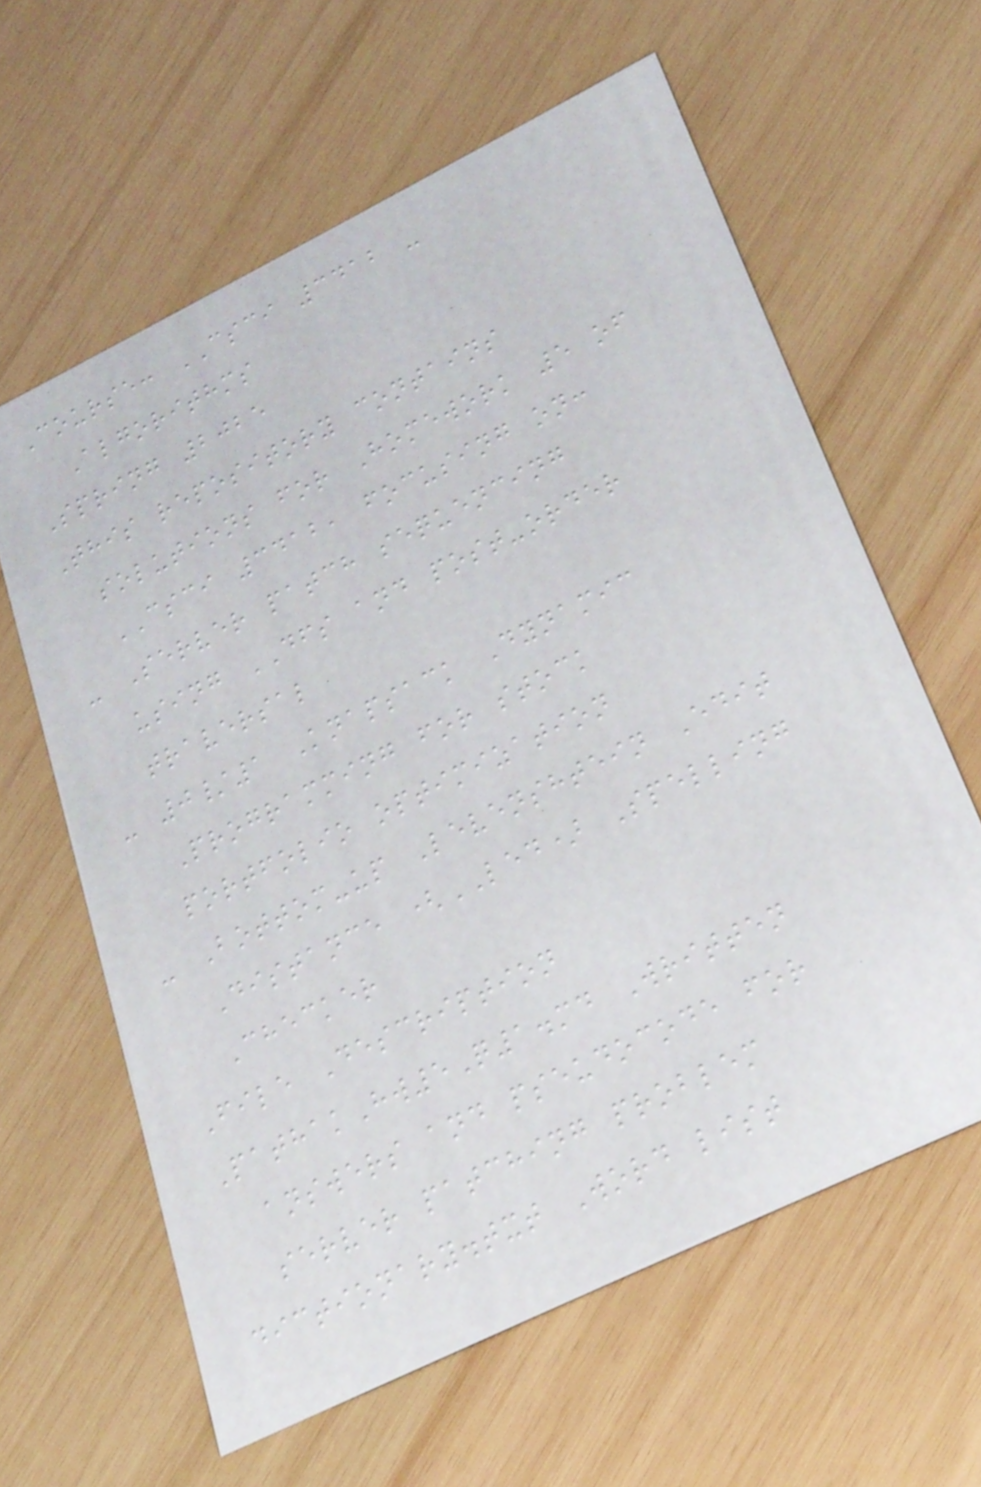Course: CSCI 3412 -
Algorithms
Spring 2025
This repository contains
solutions for Homework 5 of
CSCI 3412, focusing on:
- Server patch sequencing
using DFS and post-order
traversal
- 0/1 Knapsack Dynamic
Programming for stock
portfolio optimization
- Bottom-up Levenshtein Edit
Distance (LED) Spelling
Checker
File Description
PathakHw5Q1.md Written
answers and pseudocode for
server patching problem
dictionary.txt Word list
